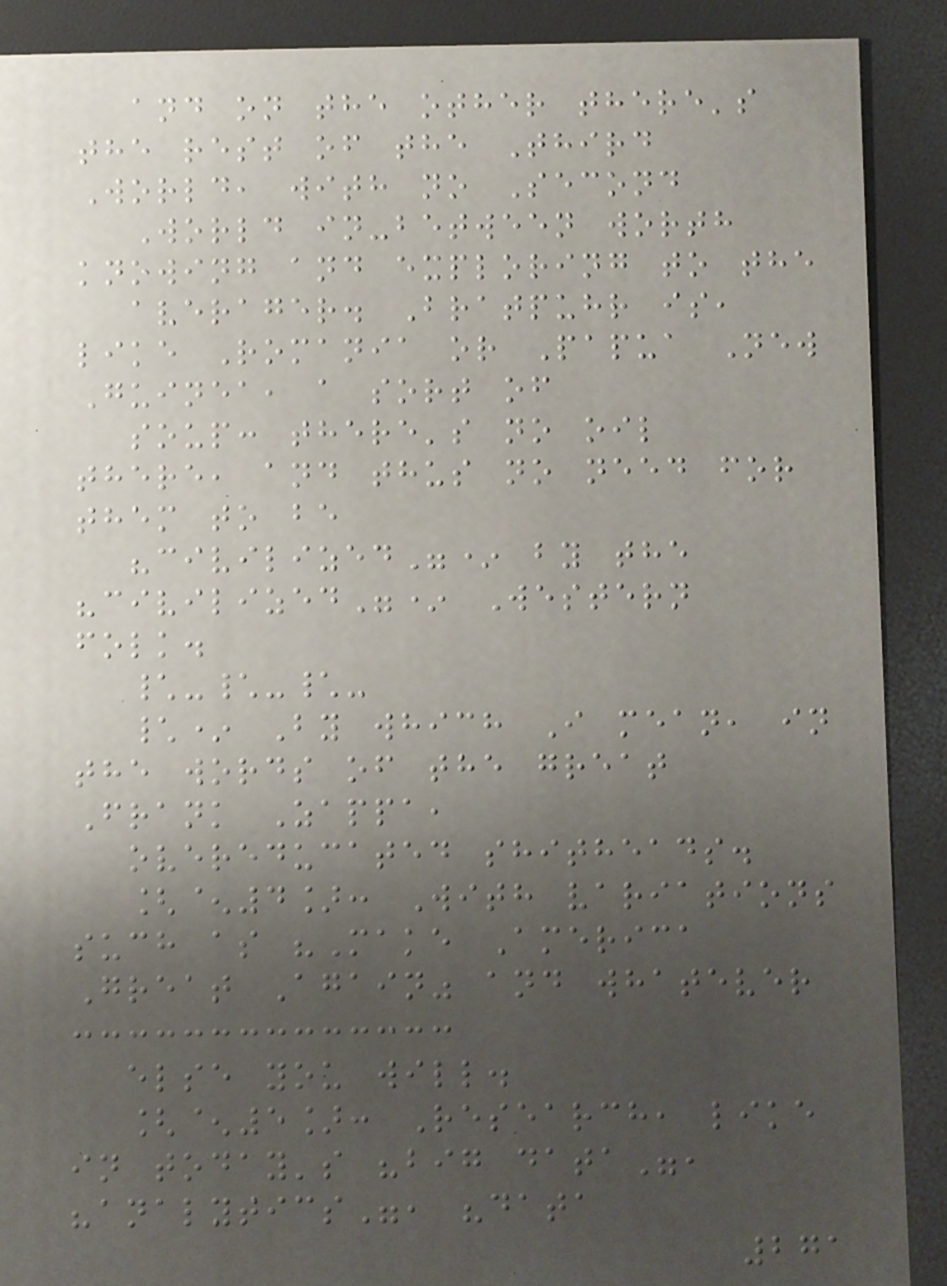and on the other there's
the rest of the Third
World, with no Second
World in-between worth
knowing and exploring to the
averager. Bratpuhr is,
like Romania or Papua New
Guinea, a sort of
soup: there's no oil
there, and thus no need for
them to be
"civilized"* by the
"civilized"* Western
folk.
\-\-\-
\* By which I mean, in
the words of the great
Frank Zappa,
overeducated shitheads.
[^4]: With variations
such as "Make America
Great Again" and whatever
else you will.
[^5]: Research, like
in today's "big data",
"analytics", "data
271
